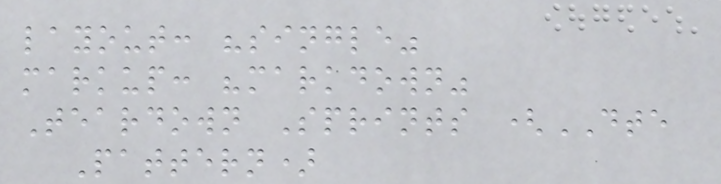layout: "single"
markup: "markdown"
Teardown Sprints (DTE
Pattern)
